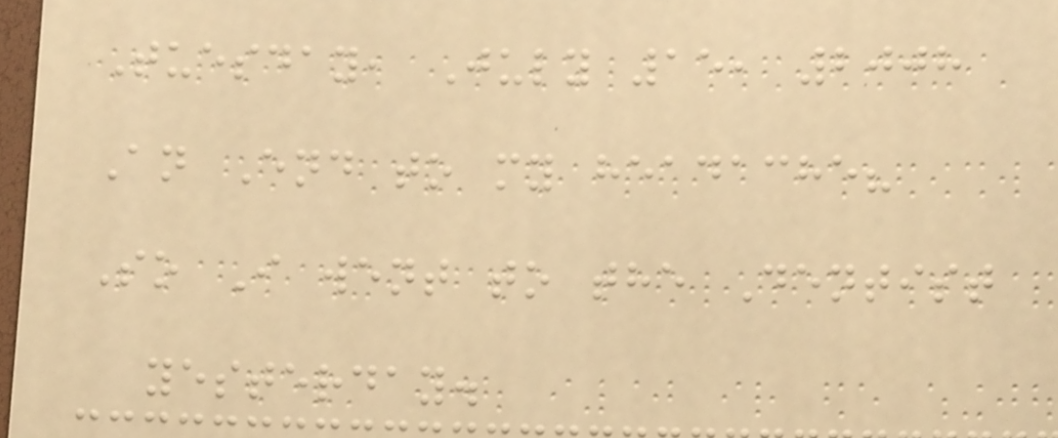Tuesday, July 15, 2008
An End to my headache?
So I went to the Dentist
yesterday.
